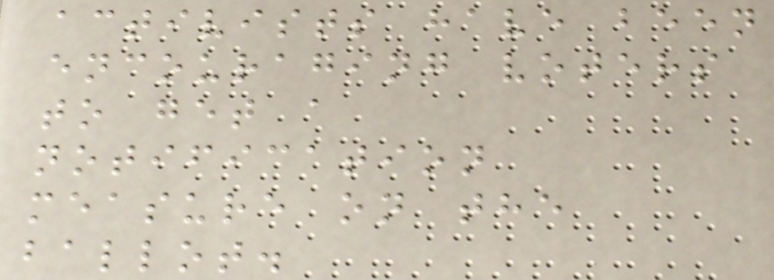activists have been
encouraging voters
to get a
notification
measure on the
ballot.
